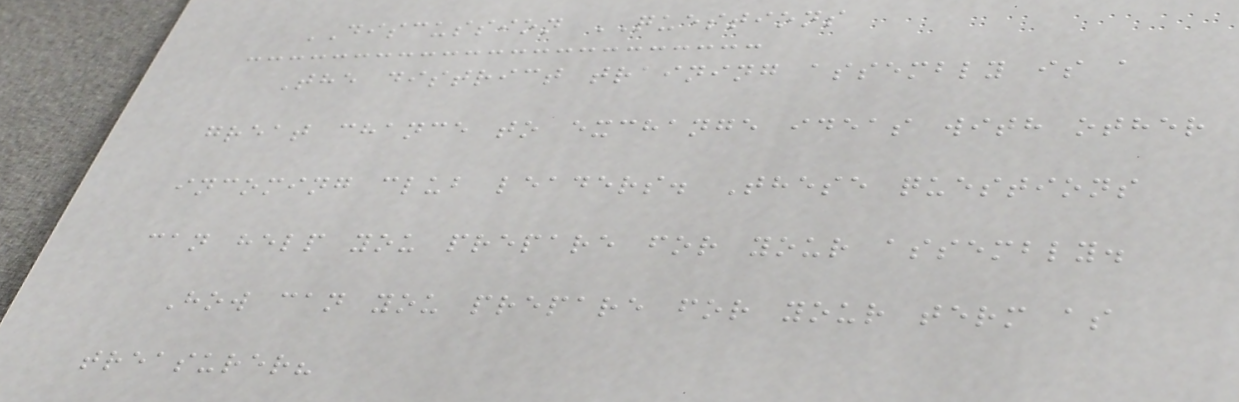DISCUSSION QUESTIONS
The district training assembly is a
great chance to exchange ideas with other
incoming club leaders. These questions
can help you prepare for your assembly.
How can you prepare for your term as
treasurer?
